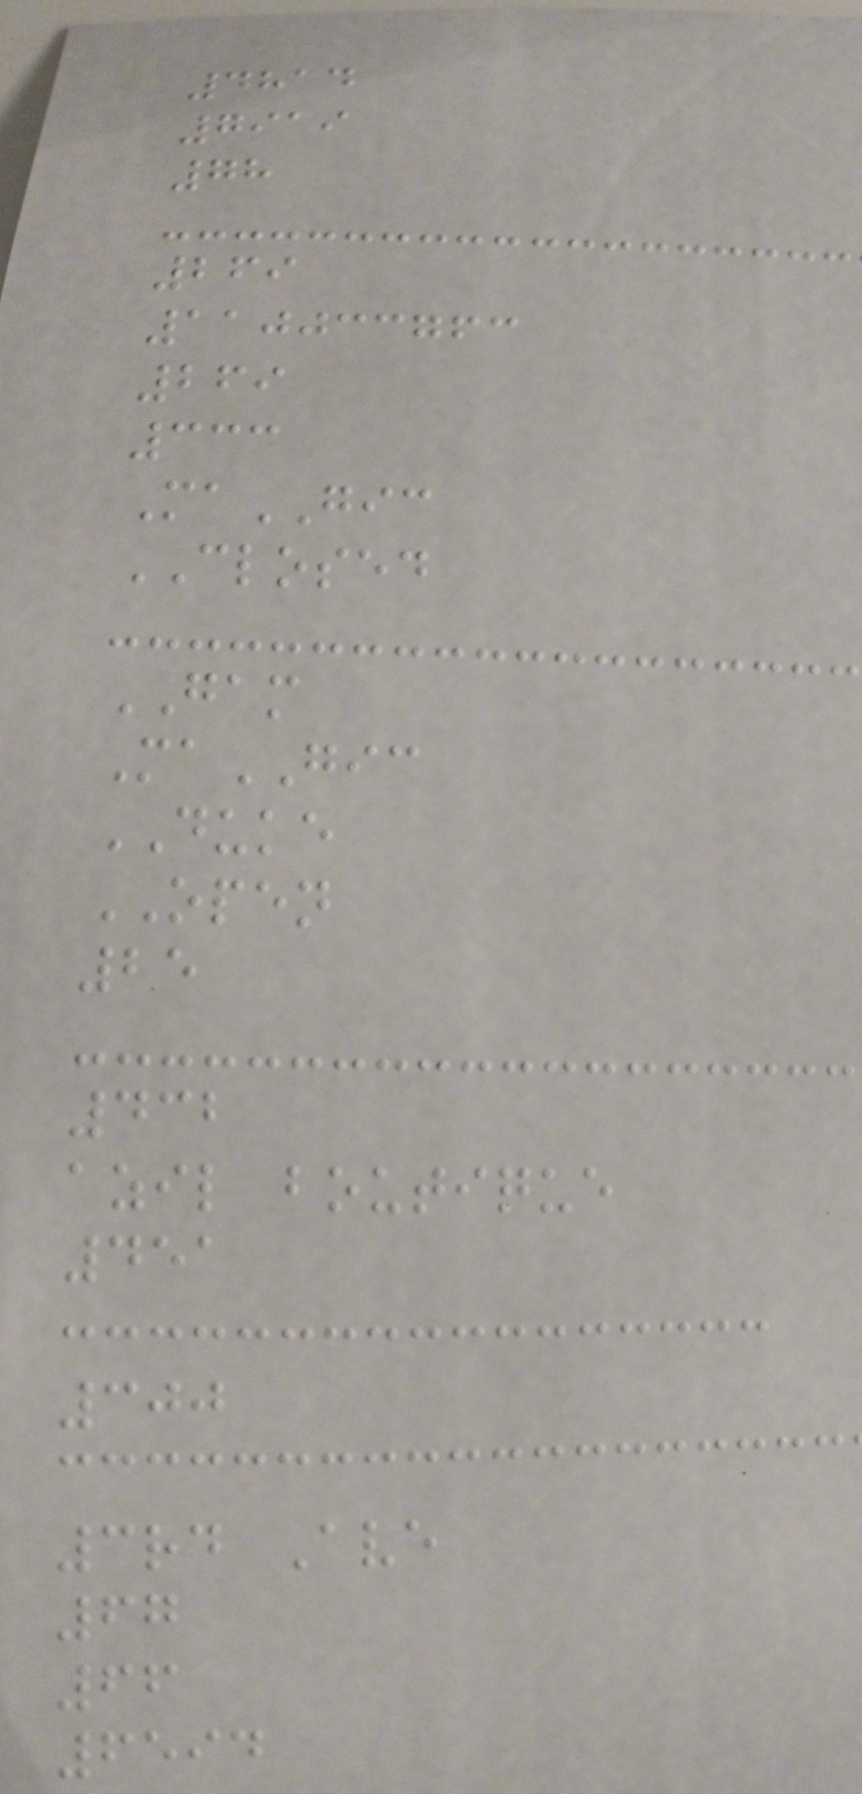4814
7919
78
269
110033763
269
333
MaGIC
CLOSED
GAM
MaGIC
DUKE
OPEN
25
432
azil boutique
451
300
3rd Ave
67
66
6594
